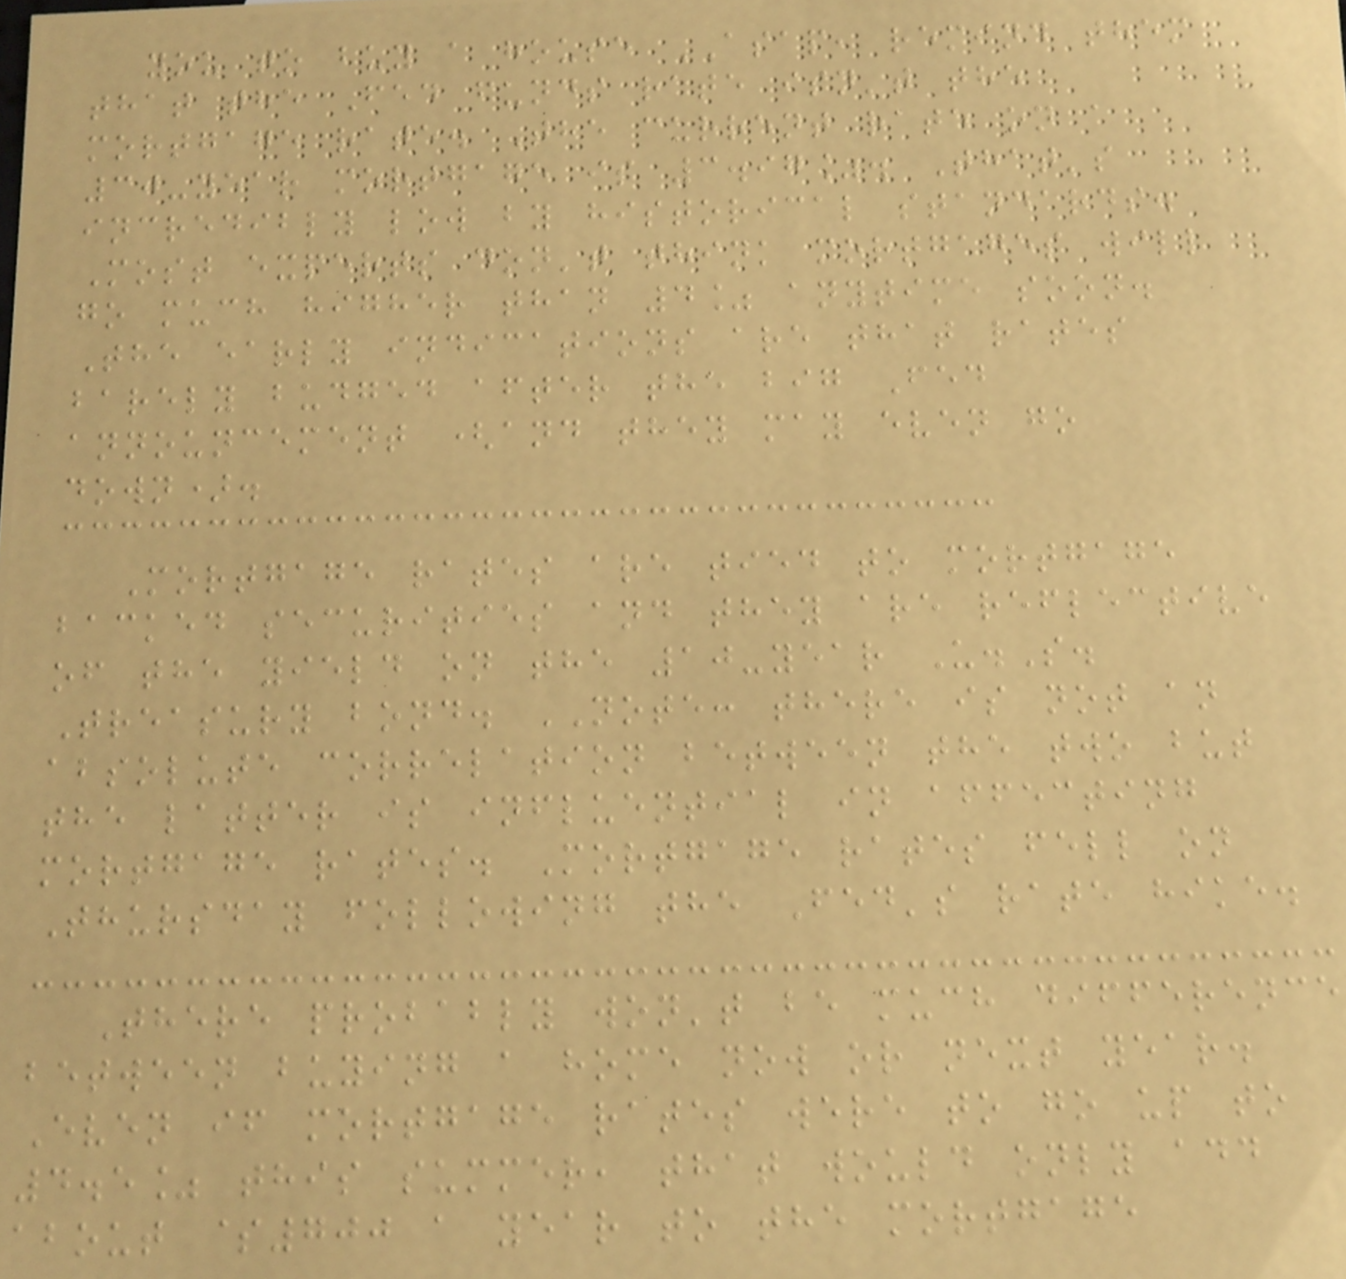you to buy a house ASAP, remind them
that the Fed funds rate isn't the
mortgage rate. The current rate on a
30-year mortgage is 3.97%. That's
incredibly low by historical standards.
Most experts don't think mortgages will
go much higher than 4% anytime soon.
The early indications are that rates
barely budged after the big Fed
announcement (and they may even go
down).
Mortgage rates are tied to mortgage
backed securities and they are reflective
of the yield on the 10-year U.S.
Treasury bond. NOTE: there is not an
absolute correlation between the two but
the latter is influential in affecting
mortgage rates. Mortgage rates fell on
Thursday following the Fed's rate hike.
There probably won't be much difference
between buying a home now or next year.
Even if mortgage rates were to go up to
4.5% this summer, that would only add
about $700 a year to the mortgage
